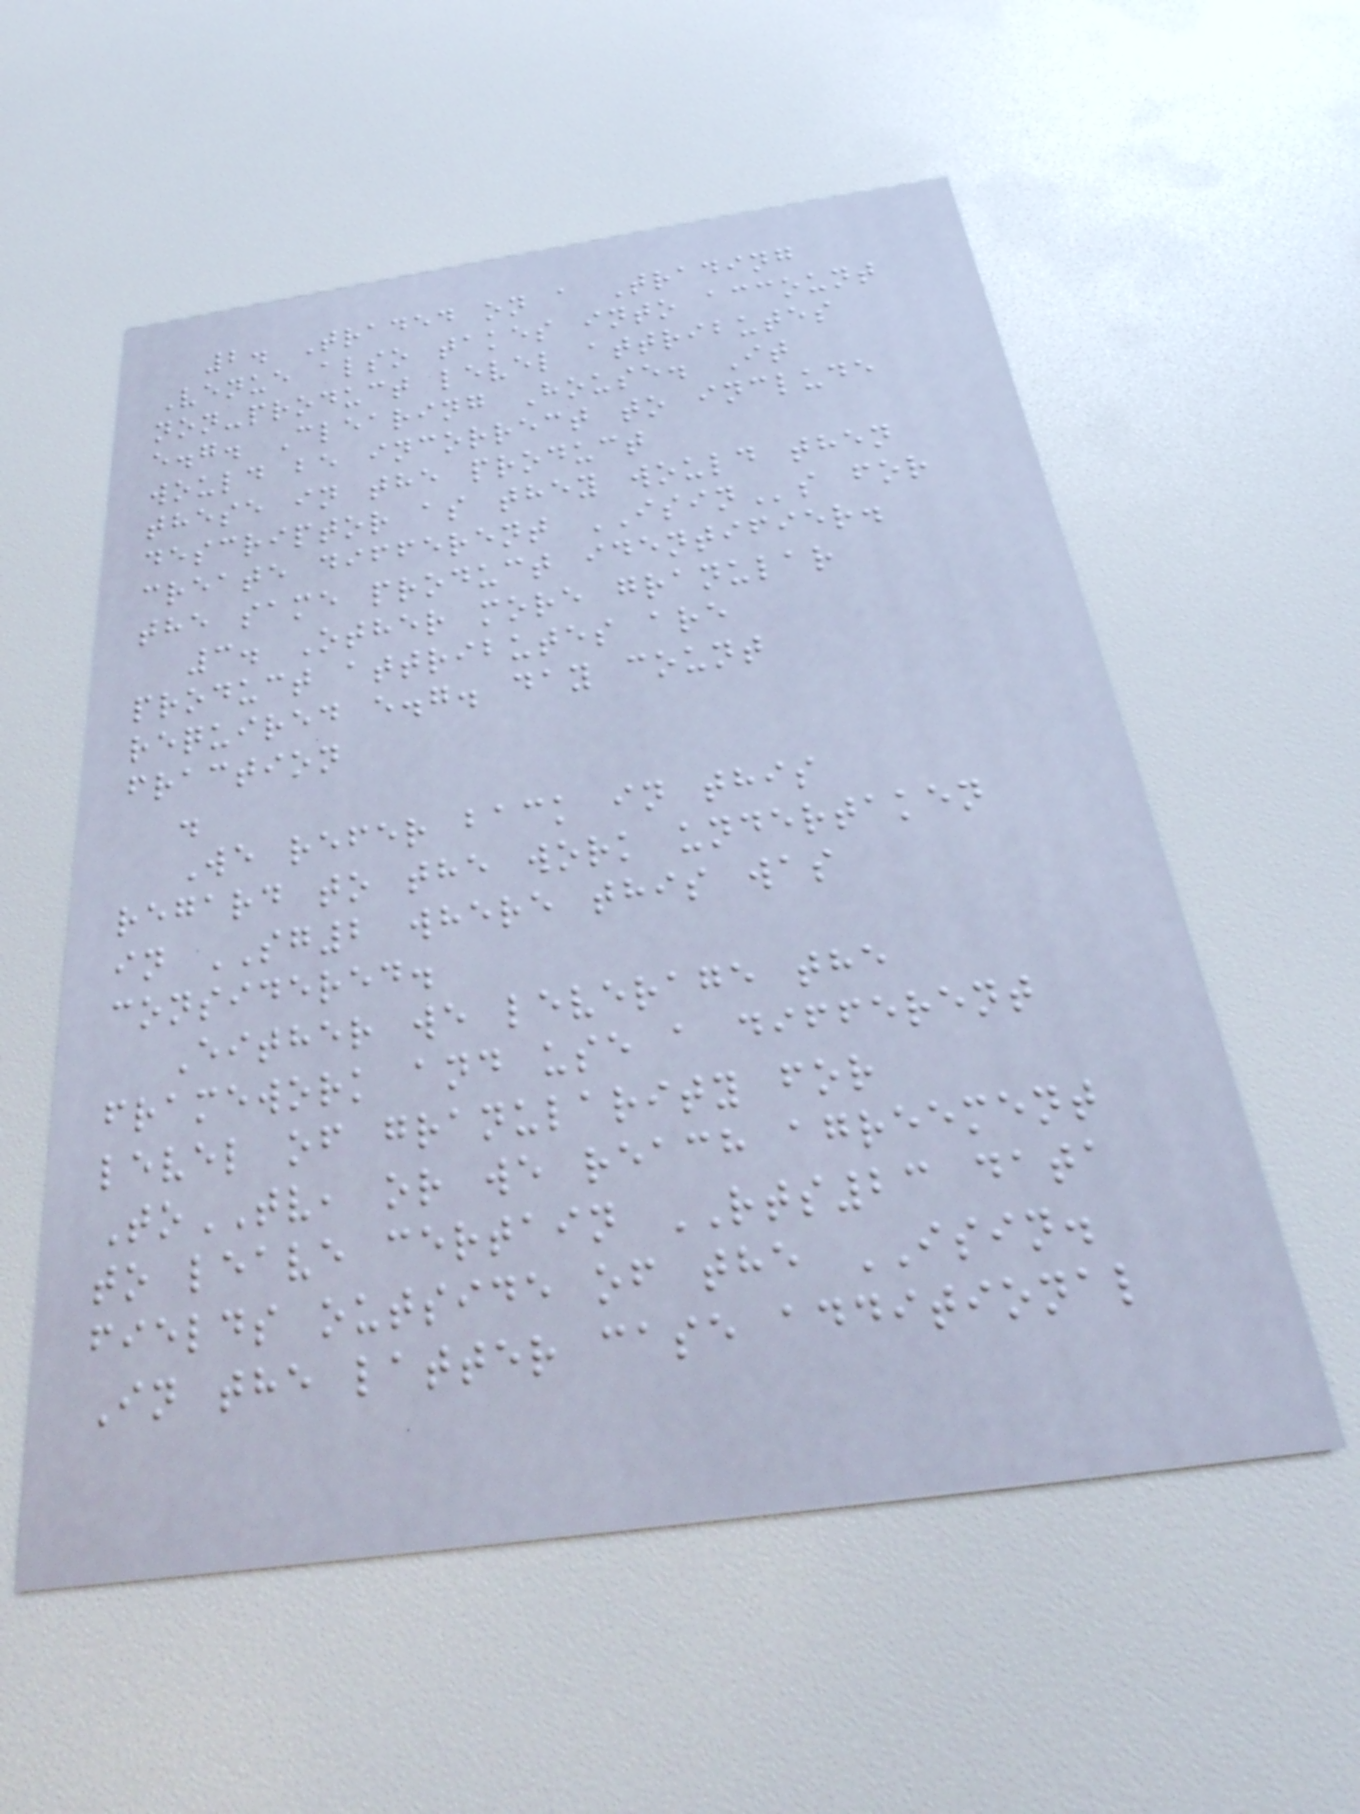2. Traded on a Trading
Venue also takes into account
non-product level attributes
e.g. Clearing House. It
would be incorrect to include
these in the product
descriptor as they would then
create different ISINs for
the same product identifier.
3. Other more granular
product attributes are
required e.g. day count
fraction
.
We refer back in this
regard to the work undertaken
in SG2 where this was
considered.
Either we leverage the
framework and use a different
level of granularity for
ToTV, or we reach agreement
to leave certain RTS23 data
fields outside of the ISIN.
In the latter case additional
